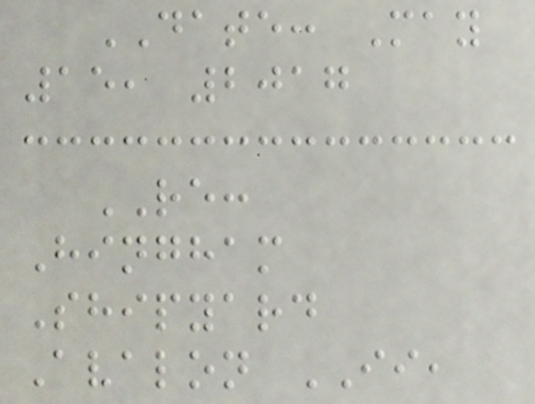DATE: May
15, 2017
RE:
Hingham
Shipyard
Avalon II,
